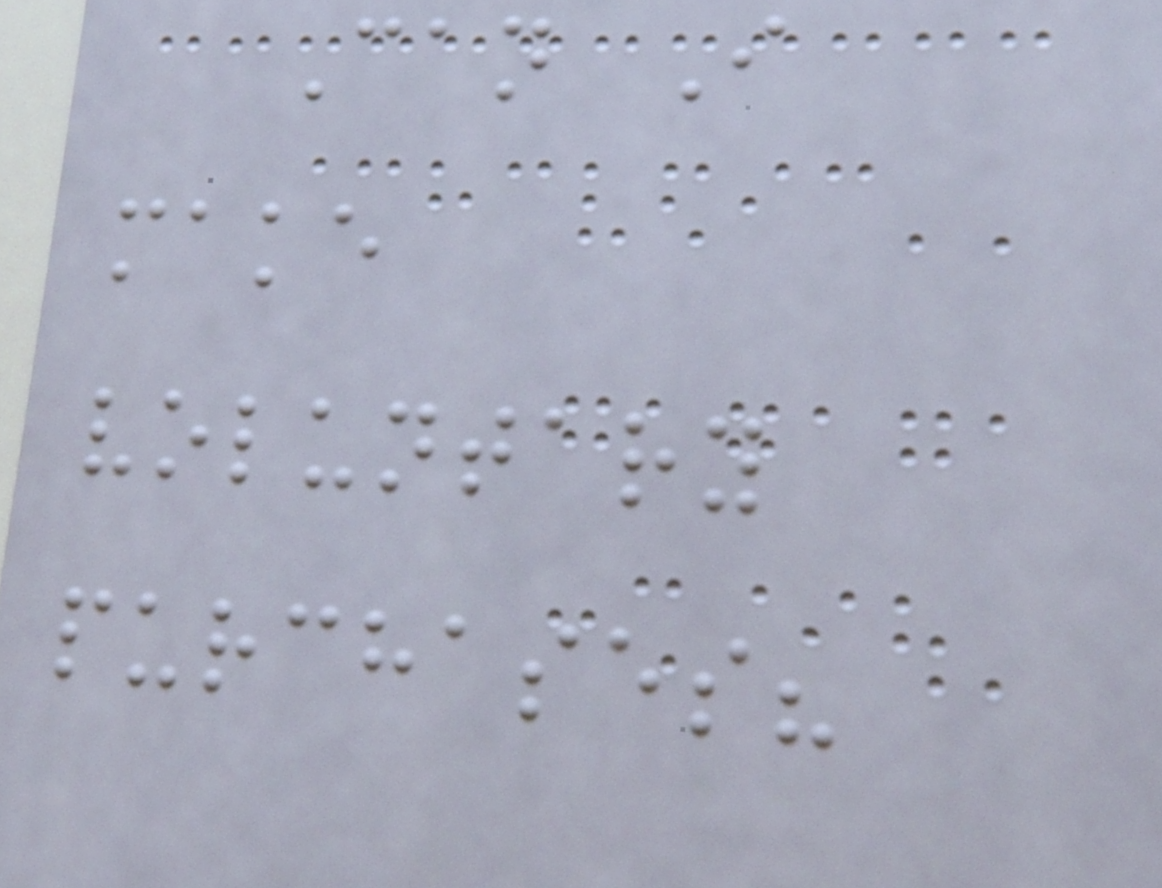Can I
make
voluntary
purchases?
